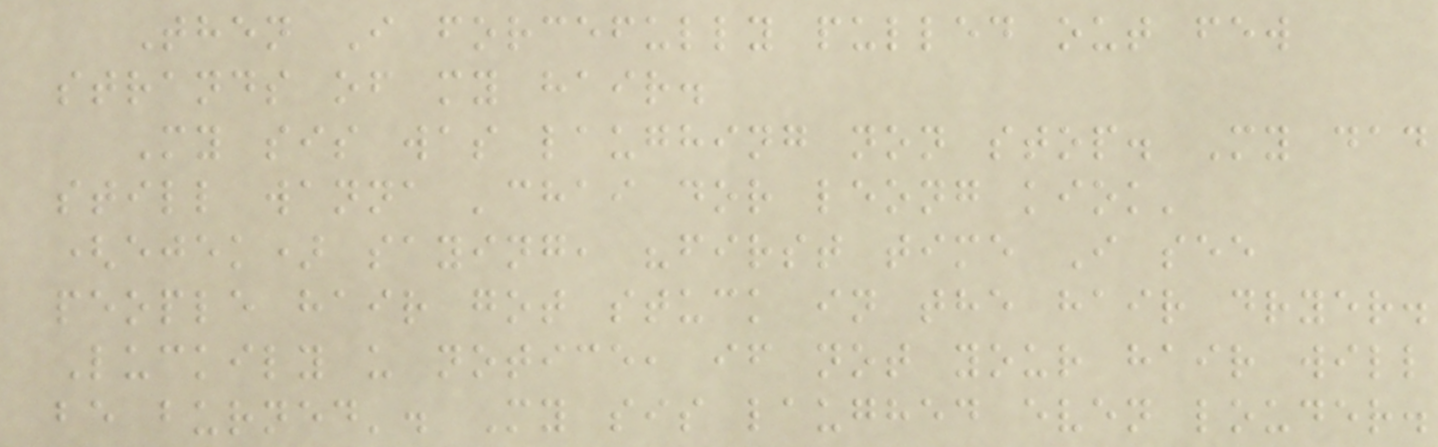Then I forcefully pulled out few
strands of my hair.
My sis was laughing non stop. My dad
still wanna 'chai dor leong kiok'
(ejek) saying, "first time I see
people hair got stuck in the hair dryer.
Luckily u notice, if not your hair will
be burned'. My sis laughed even louder.
